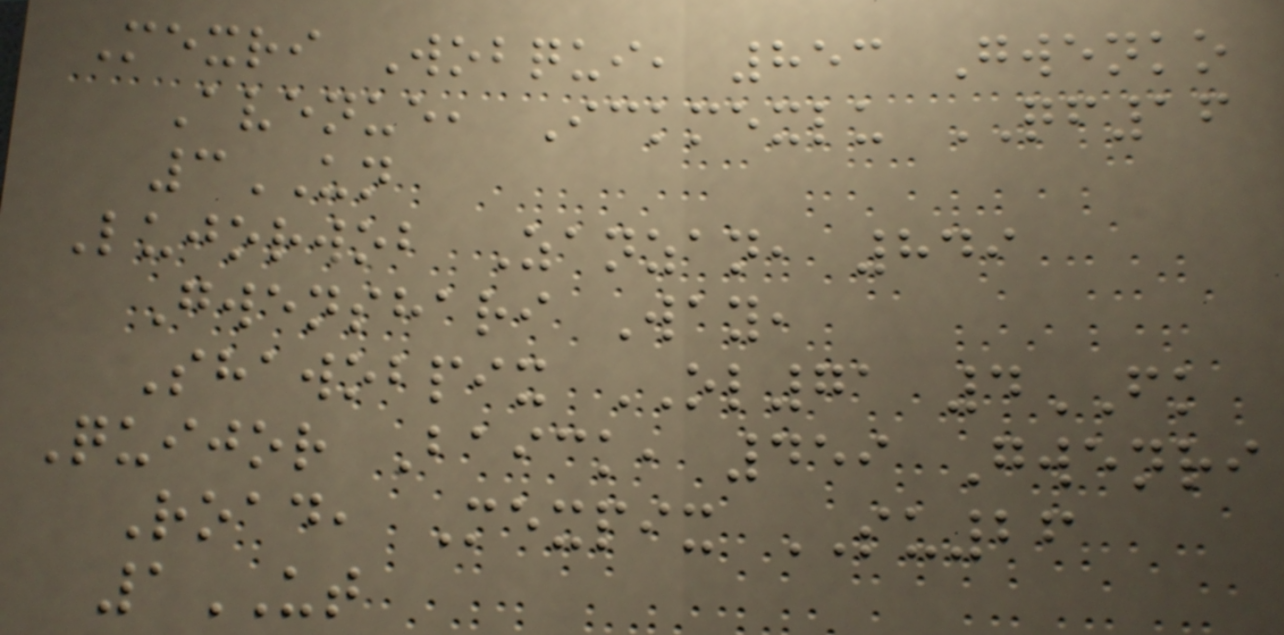Mexri Wobqui, 853 Gwenko
Avenue, Ickmexlu QF16
3UN
Lujorwob Zanzan, 849
Gwenshari Way,
Shawobpix OL71 4FK
Quijor Baick, 459 Gwenri
Road, Mexpix SU26
1UT
